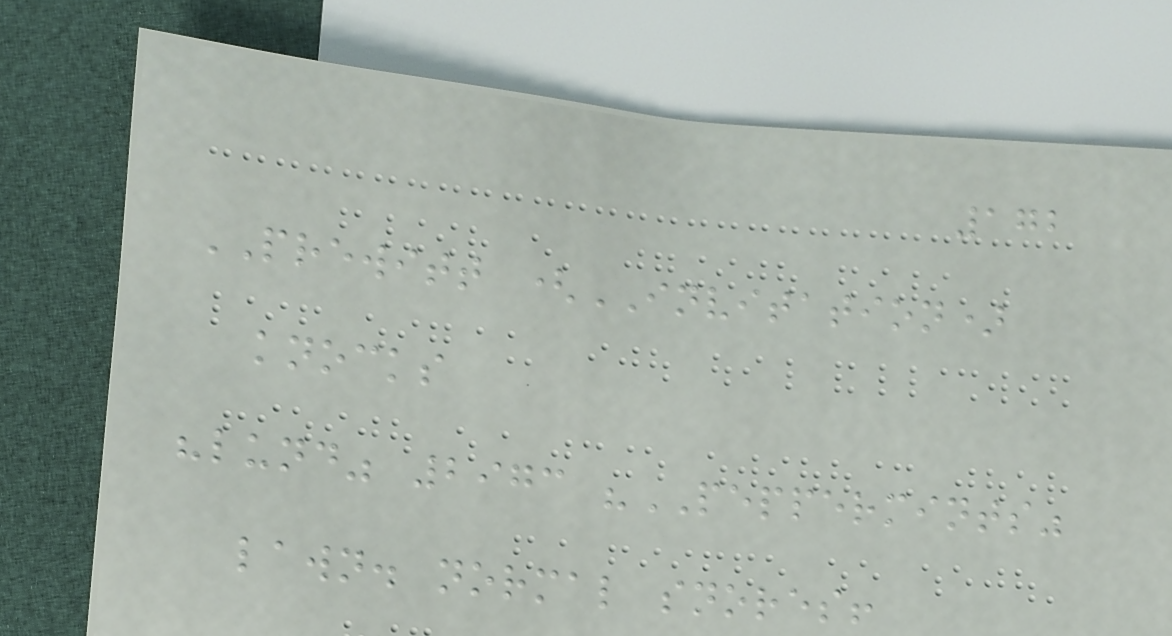172
PREWITT (INVITATION)
knocks
"lund" 2973 "PEPPERMINTS"
lawn. normal snores!
